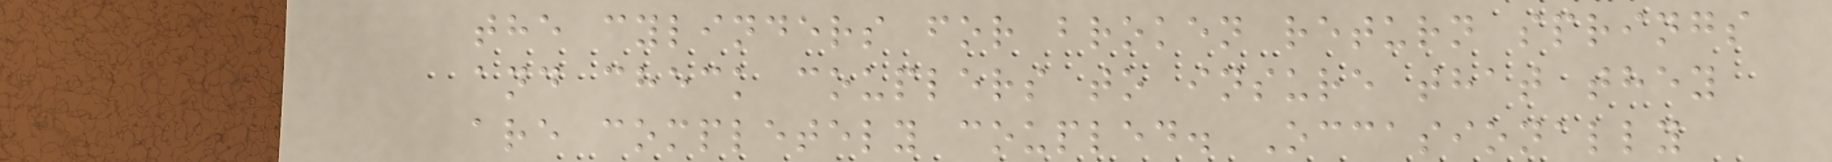the cylinders for broken return springs
and check couplers to insure that they
are completely coupled. Occasionally
